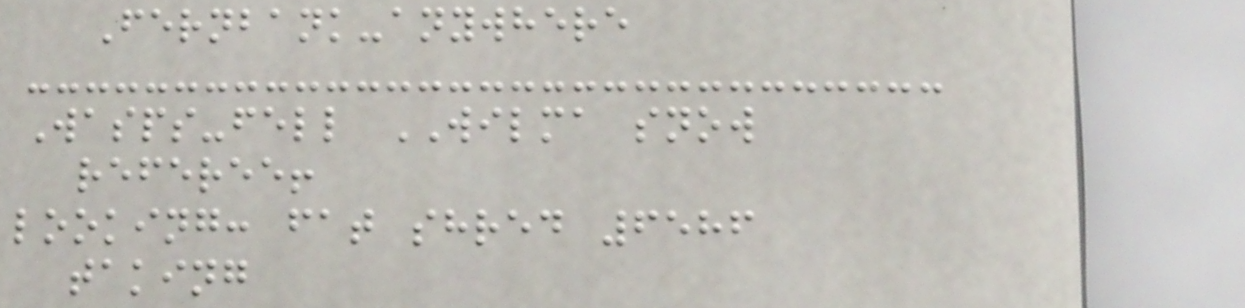Fernbank-anywhere
Wasps-fell WILMA snow
referee!
looking: fat shred 6586
taking
